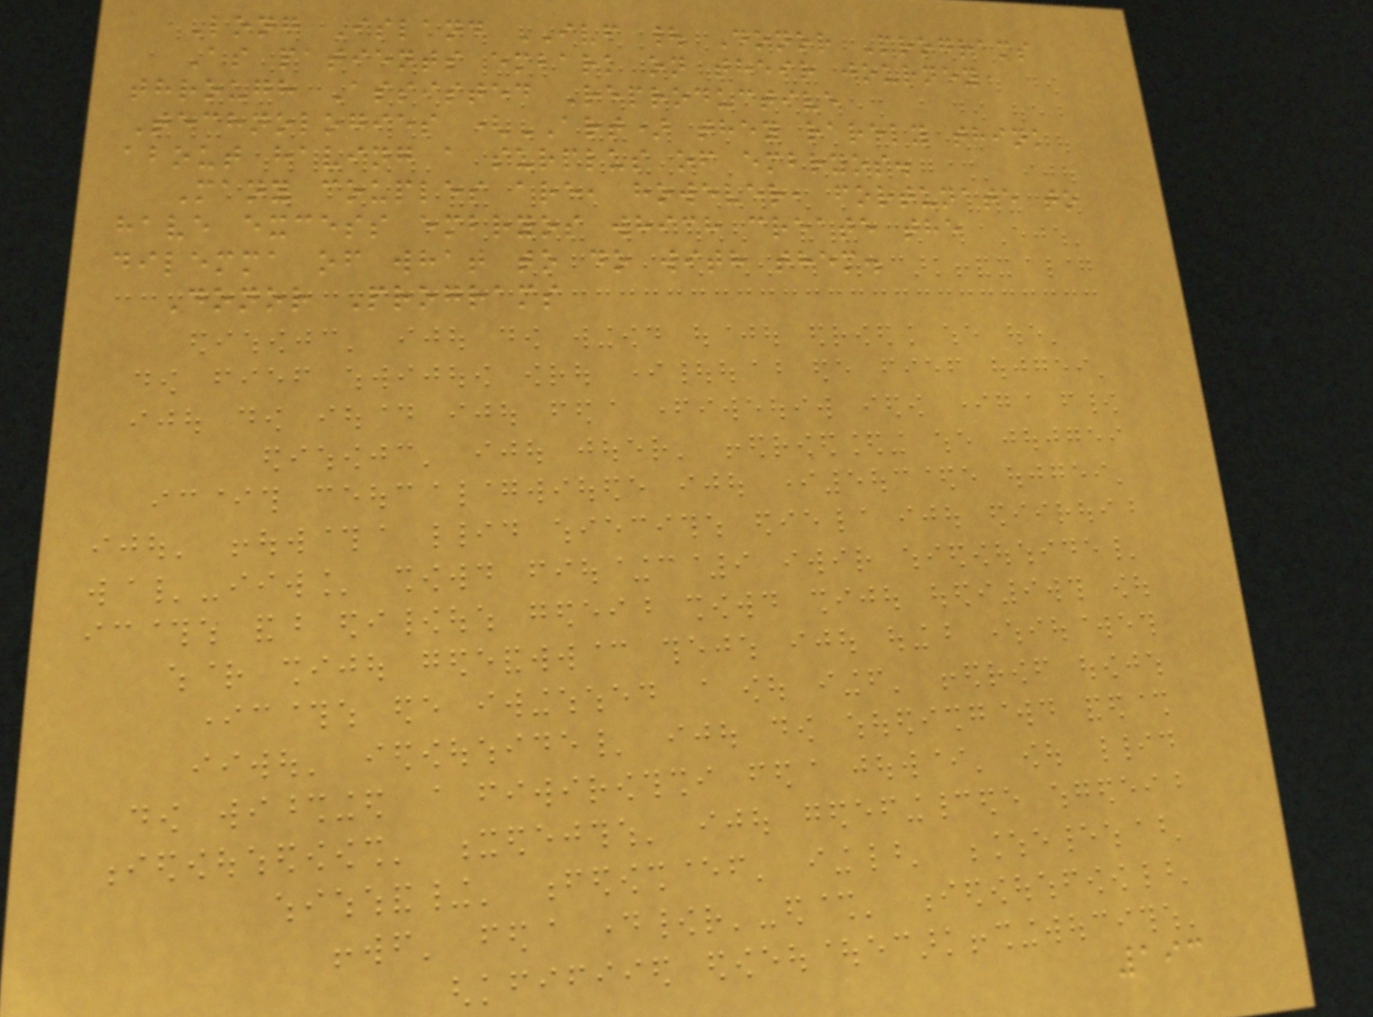Long Island IVF | Donor Programs
As patients embark on their journey
through Assisted Reproductive
Technologies (ART) they rarely think
about having a surplus of embryos.
Many couples are, however, fortunate to
have excess embryos which create the
dilemma of what to do with them.
Donor Programs
193
